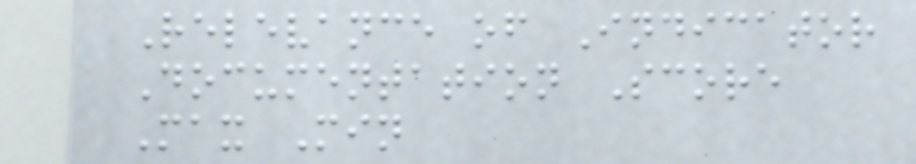Relevance of Indicator
Documentation Score
Max Min
